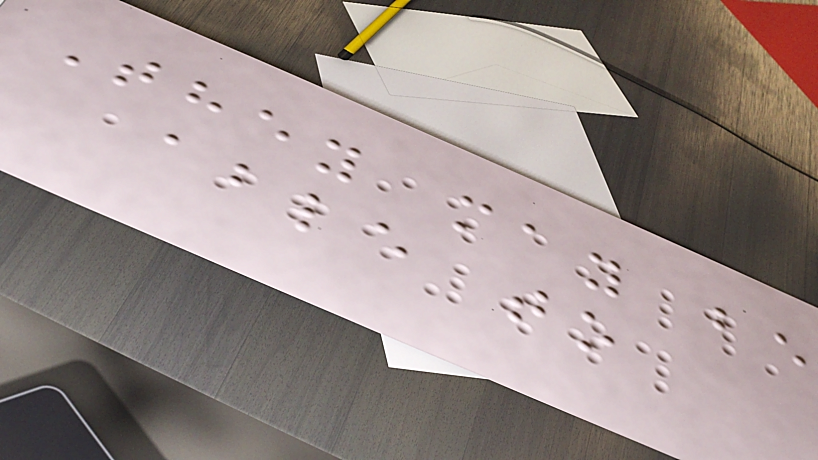They may be
able to
